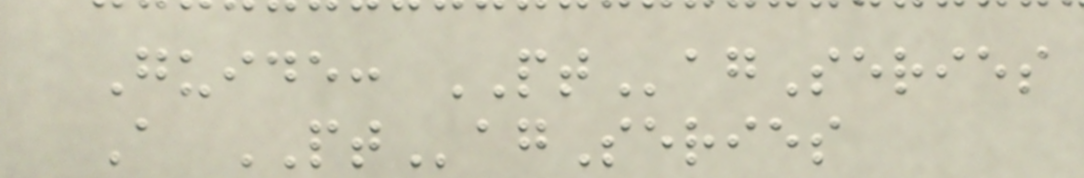Guide: PTagSeries
A PTagSeries
